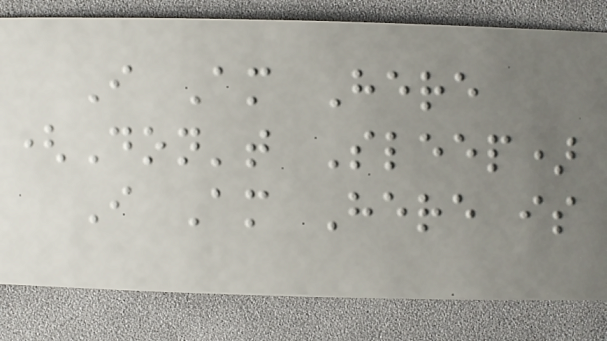I Am Here
(Don't Sleep)
I Am Here is
